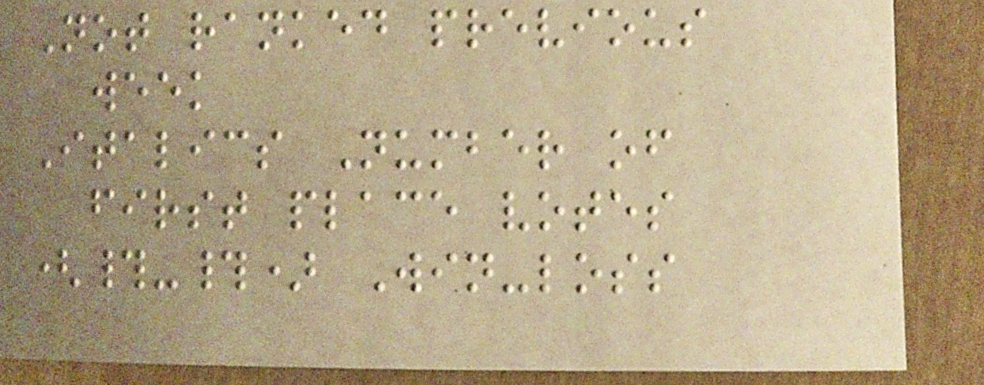Not ranked previous
week
Italics Number of
first place votes
(#-#) Win-loss
